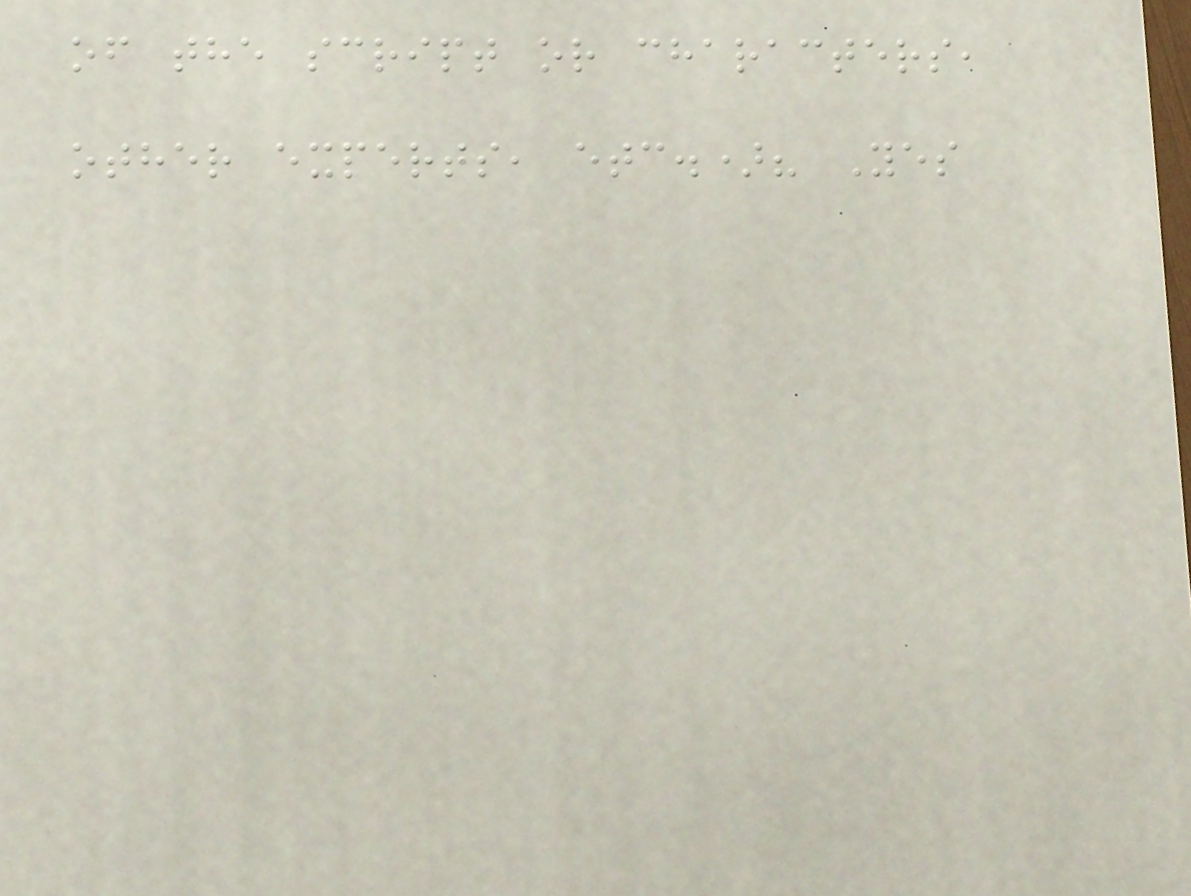of the script or characters,
other experts, etc.)? Yes
